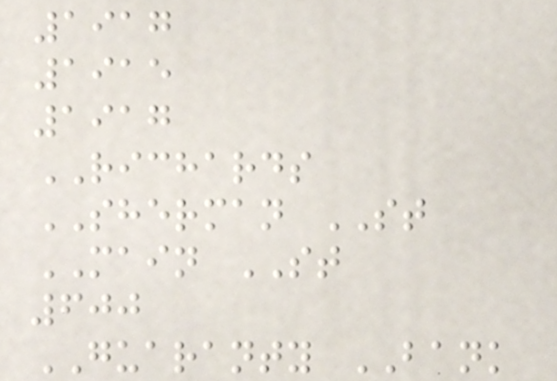1917
1915
1917
RICHARDS
SHERMAN ST
MAIN ST
600
GUARANTY BANK
